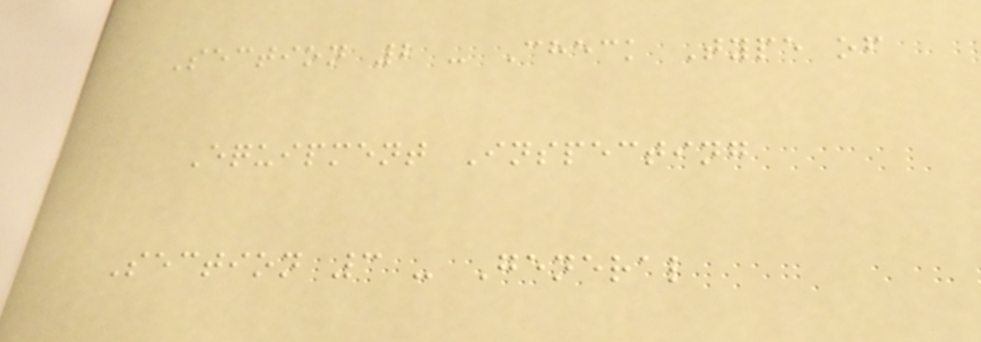Section 2 - Check Type of
Equipment Inspecting
Section 3 - General
